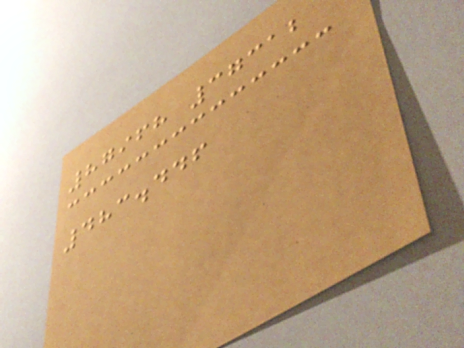87968 37312
483.446
